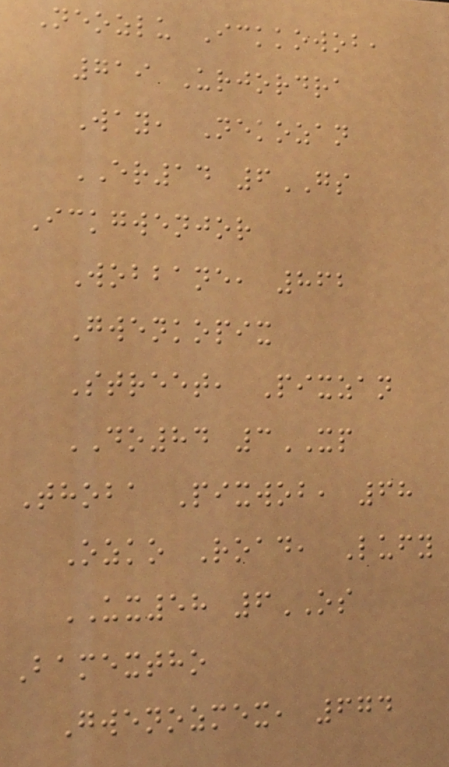Neozlu Ickkowob,
719 Urjordra
Way, Nekozan
ER14 6GS
Ickgwenjor
Wobbane, 862
Gwenkopix
Street, Pixzan
DO84 3XP
Thoba Pixwob, 68
Ozko Road, Lufy
UX58 6OS
Bamextho
Gwenozmex, 674
